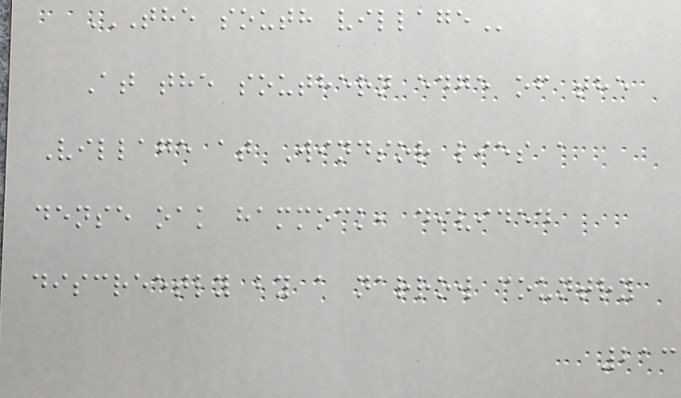THE SOUTH VILLAGE
At the southern edge of the
Village at Windsor lies a
dense oak hammock, divided
discreetly by a narrow country
213
